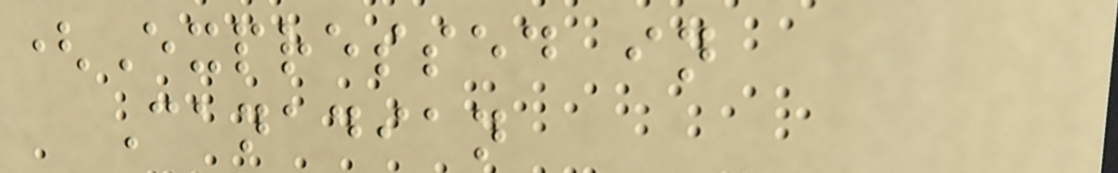(Expressed in
Canadian
